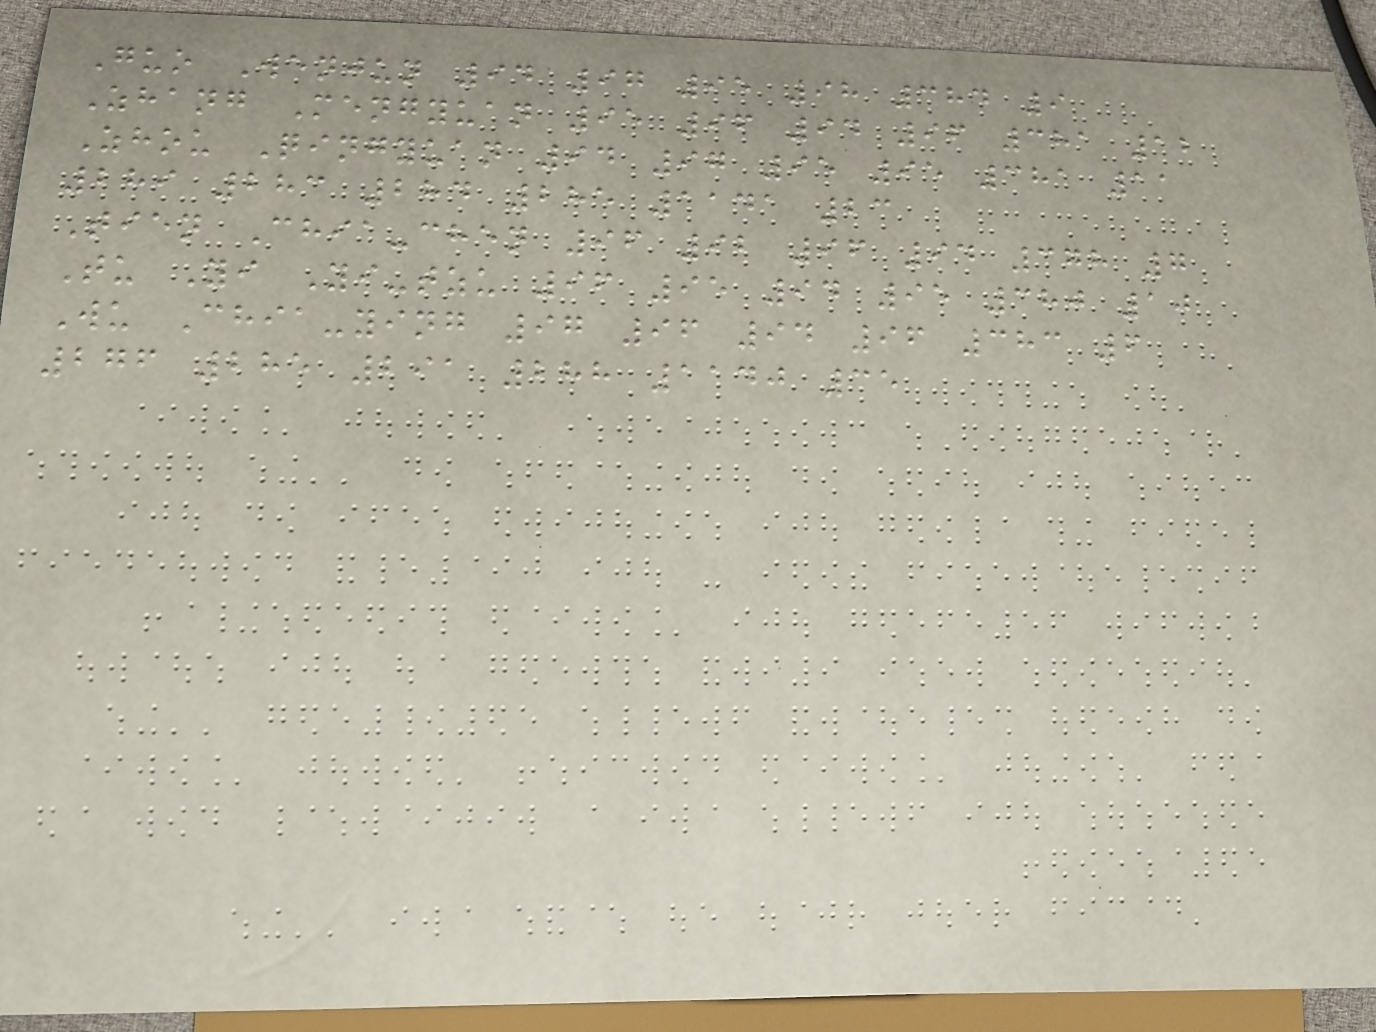Guo Wenjun 94 97 95 98 384 9
Zhang Mengyuan 95 96 94 96 381 12
Zhou Qingyuan 94 97 95 95 381 11
289 283 284 285 1141 23
Tien Chia-chen 96 92 96 94 378 7
Tu Yi Yi-tzu 96 95 94 95 380 10
Wu Chia-ying 97 96 94 96 383 6
276 285 291 288 1140 35
